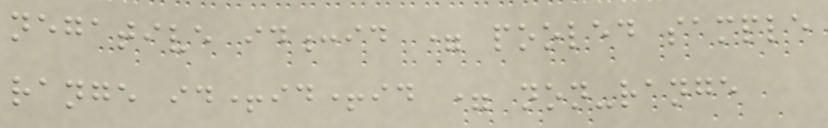negative id:id = pooled sample
range id+id+id = non-range
